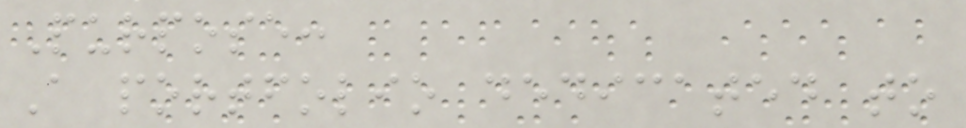Purpose:
A portfolio dedicated to
